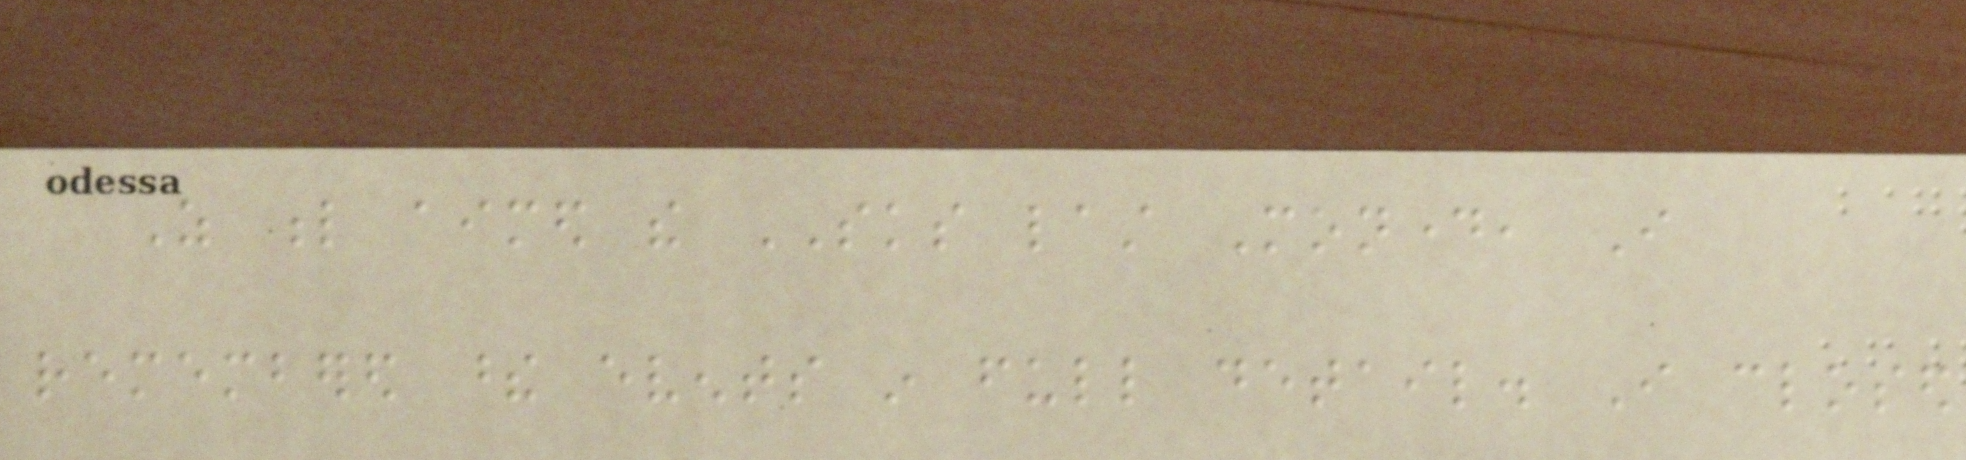As l aimed the SKS last Monday, I
remembered these events in full detail. I closed
